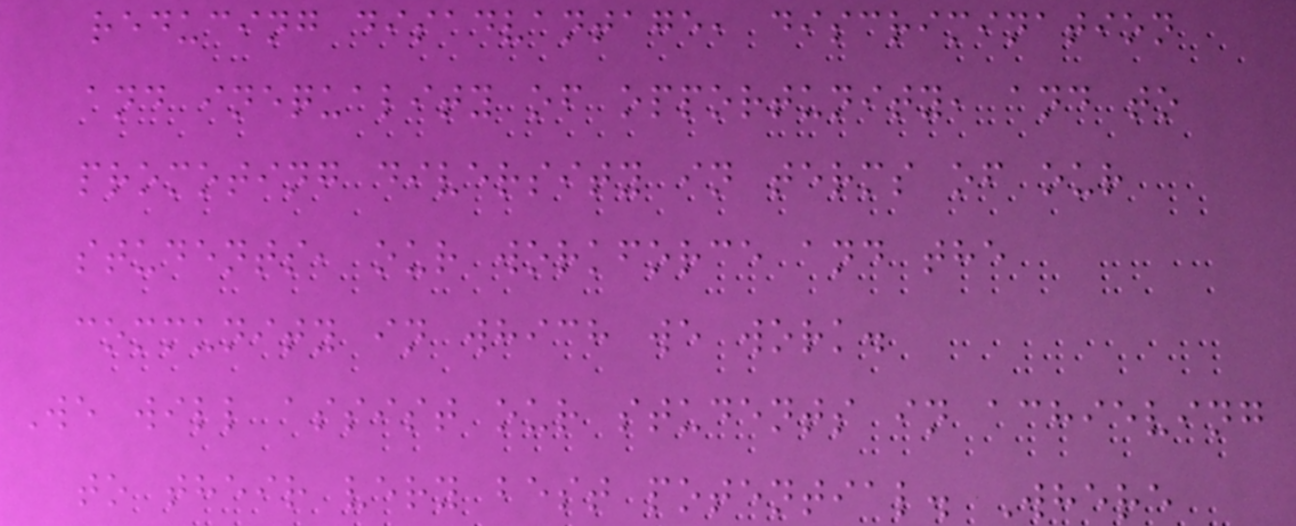reducing disadvantage, discrimination
and inequality of opportunity, and to
promoting diversity in terms of our
students, our workforce and the
community in which we work.
We will assist our students in achieving
to their very best potential. Where
